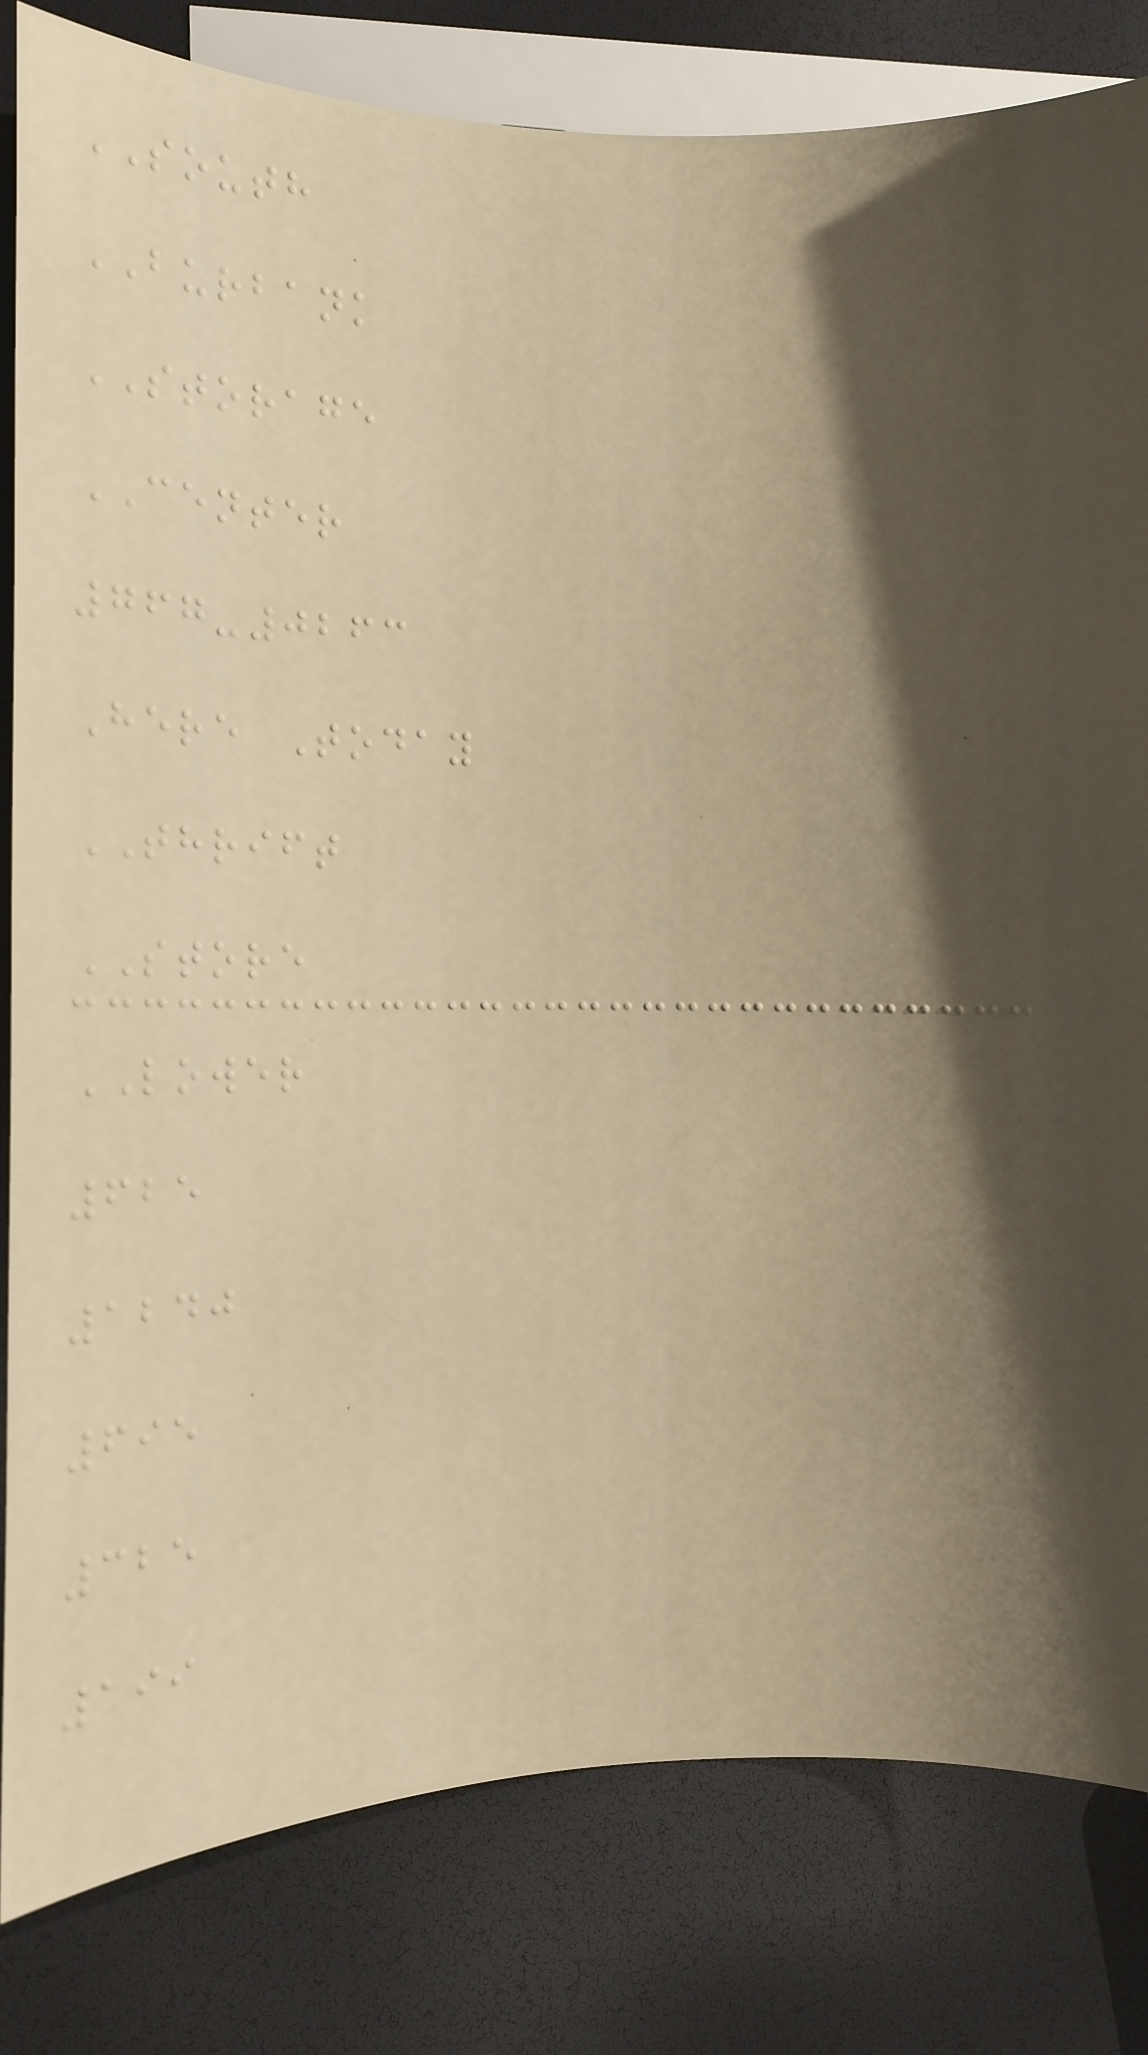SOUTH
BURBANK
STORAGE
CENTER
767-0263
Here Today
THRIFT
STORE
LOWER
625
1240
695
325
199
